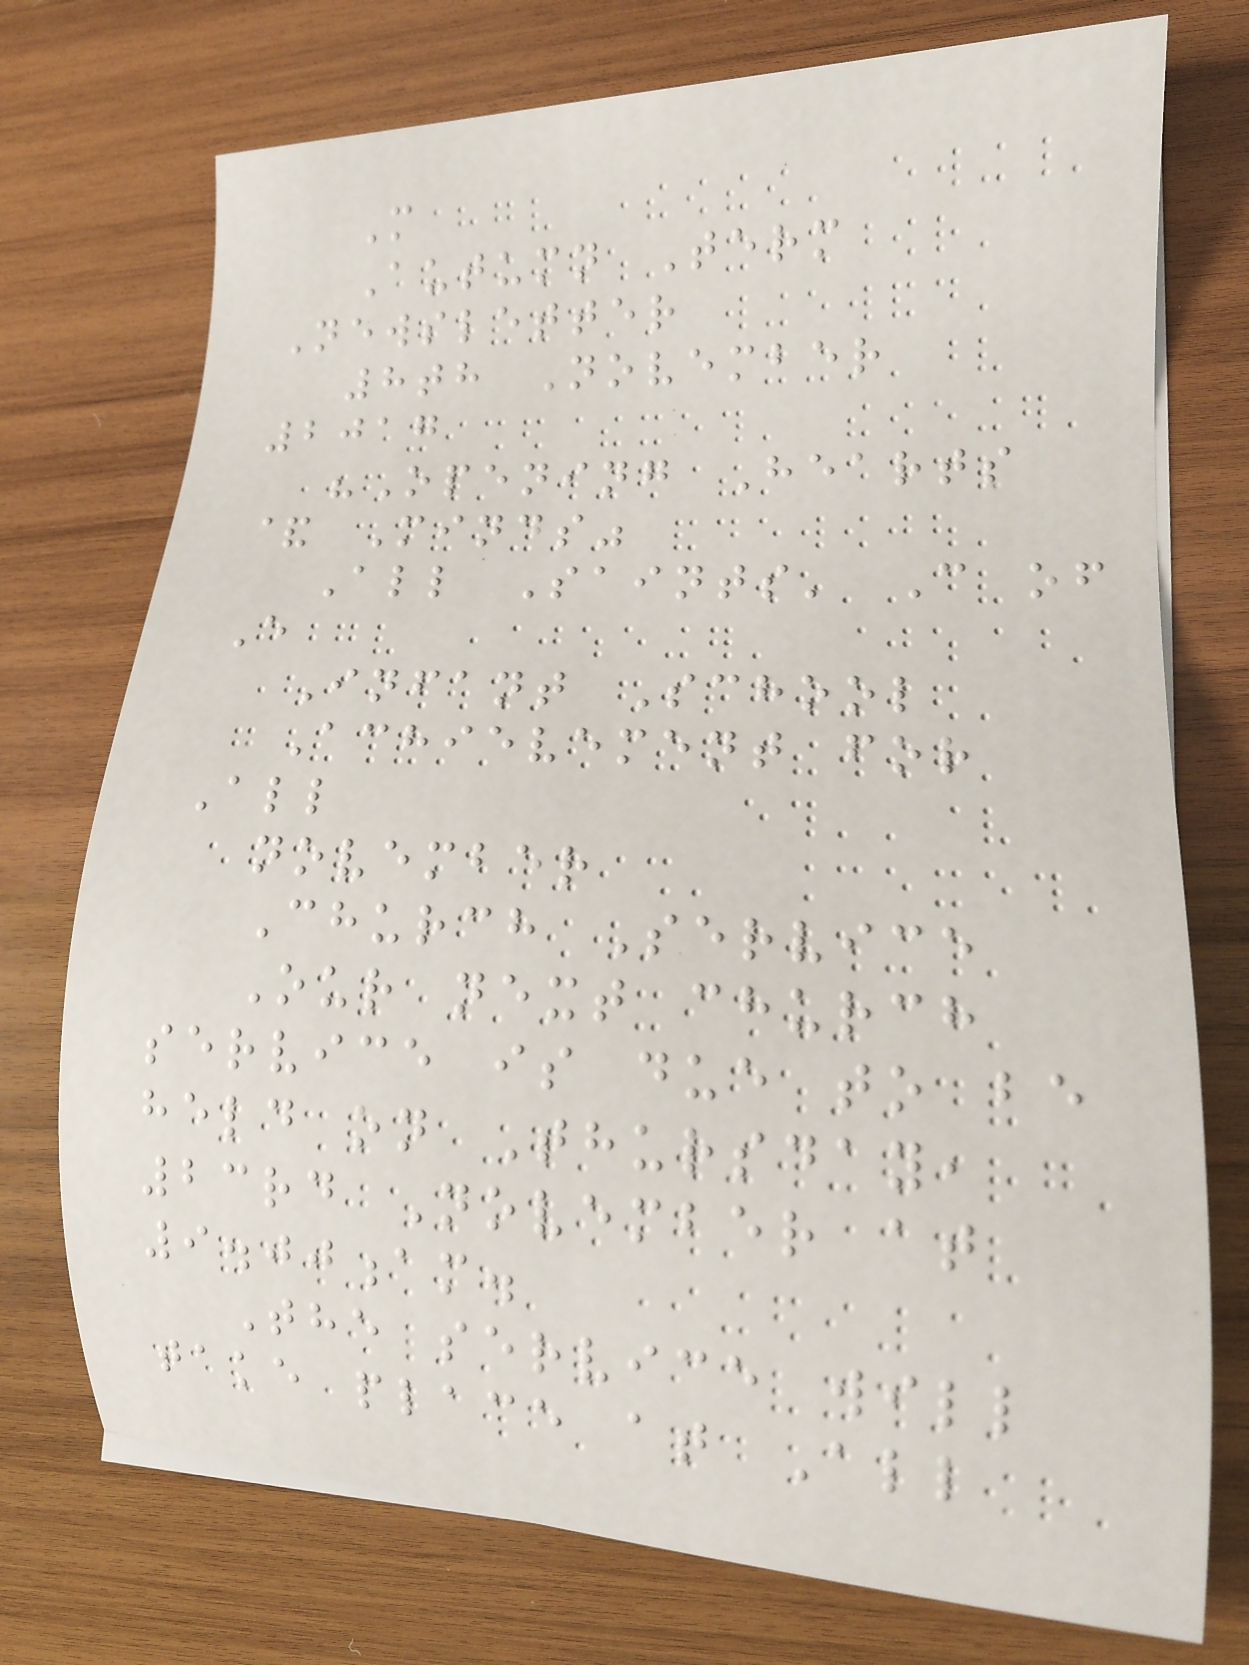M
Autumn Term
Newsletter
8th November
2017
"Opening Hearts
& Minds"
All Saints' C of
E
Infant School
Achievement for
All
november
Church Service
Our next church
service is due to be
held on Thursday,
23rd November at
9.00am.
The service will
take place at All
